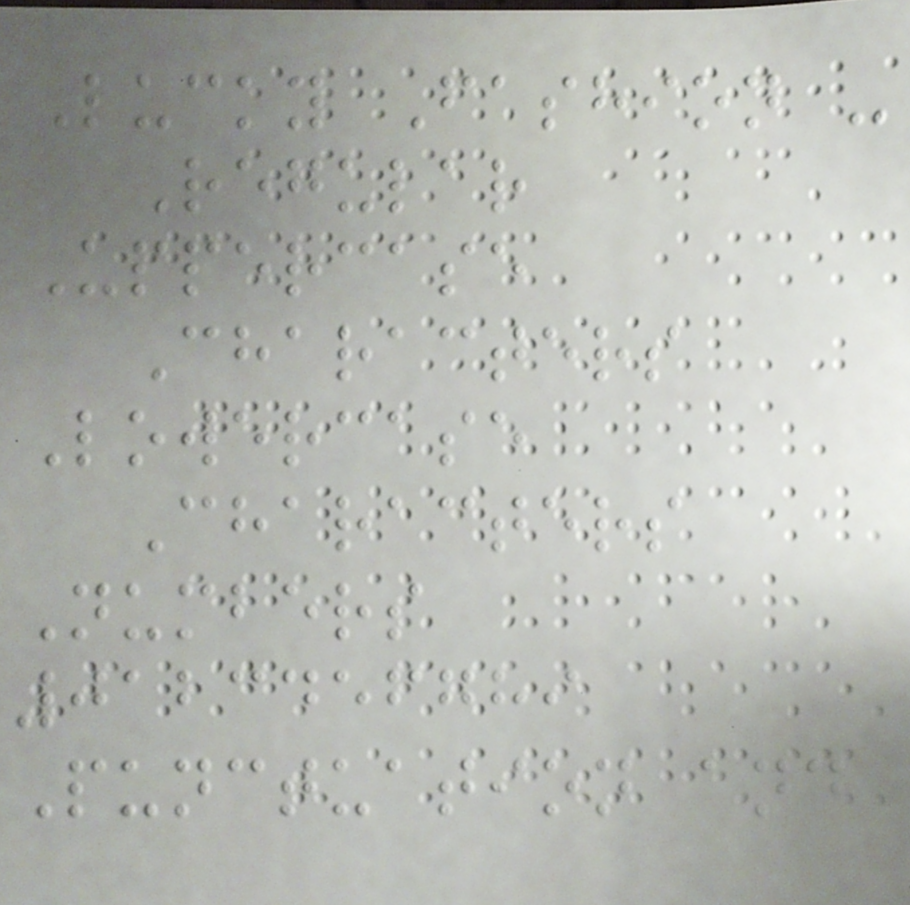Lucky Fashion -
Regular
Uppercase
Characters
Lowercase
Characters
Numbers
0123456789
Punctuation and
